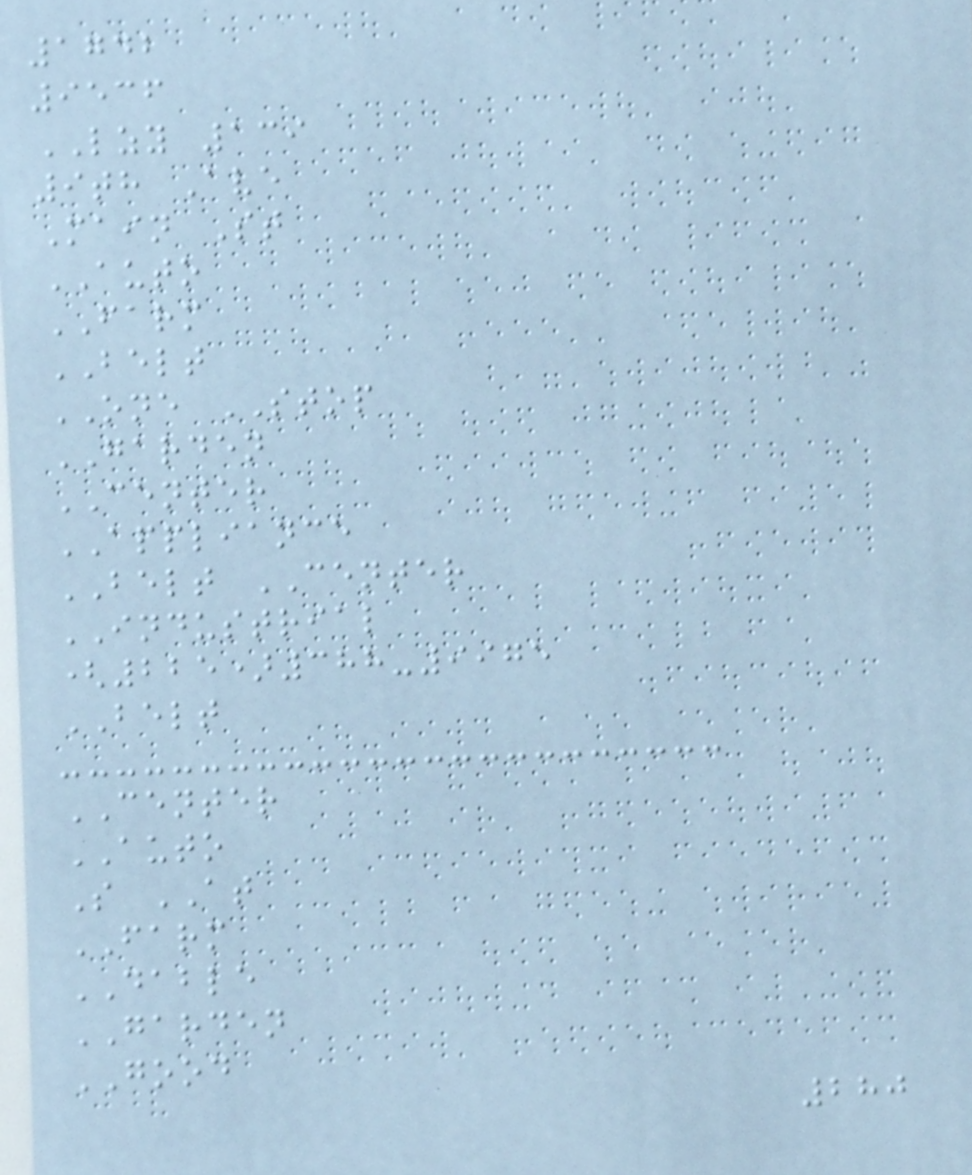1742
9536
LZY 139
9th Ave
Main St
AUTO
FARM
BELT
ONE STOP
GARDEN
CENTER
APPLIANCE
BELT CENTER
INDUSTRIAL
(225)388-9975
BELT
CENTER
AUTO
S AT
FARM
DABLE
GARDEN
GOOD
280
